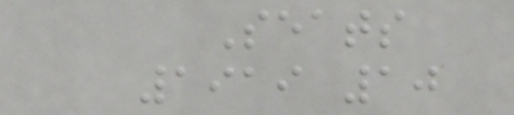Seats
1919 10
